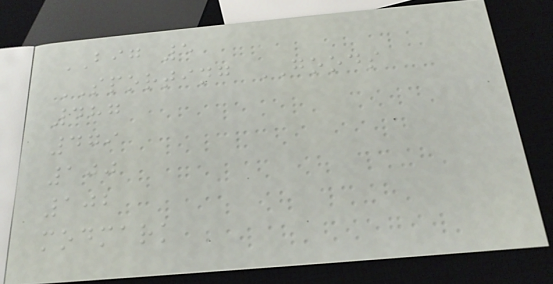BIG 5
SPORTING GOODS
487
479
100
102
modmark
